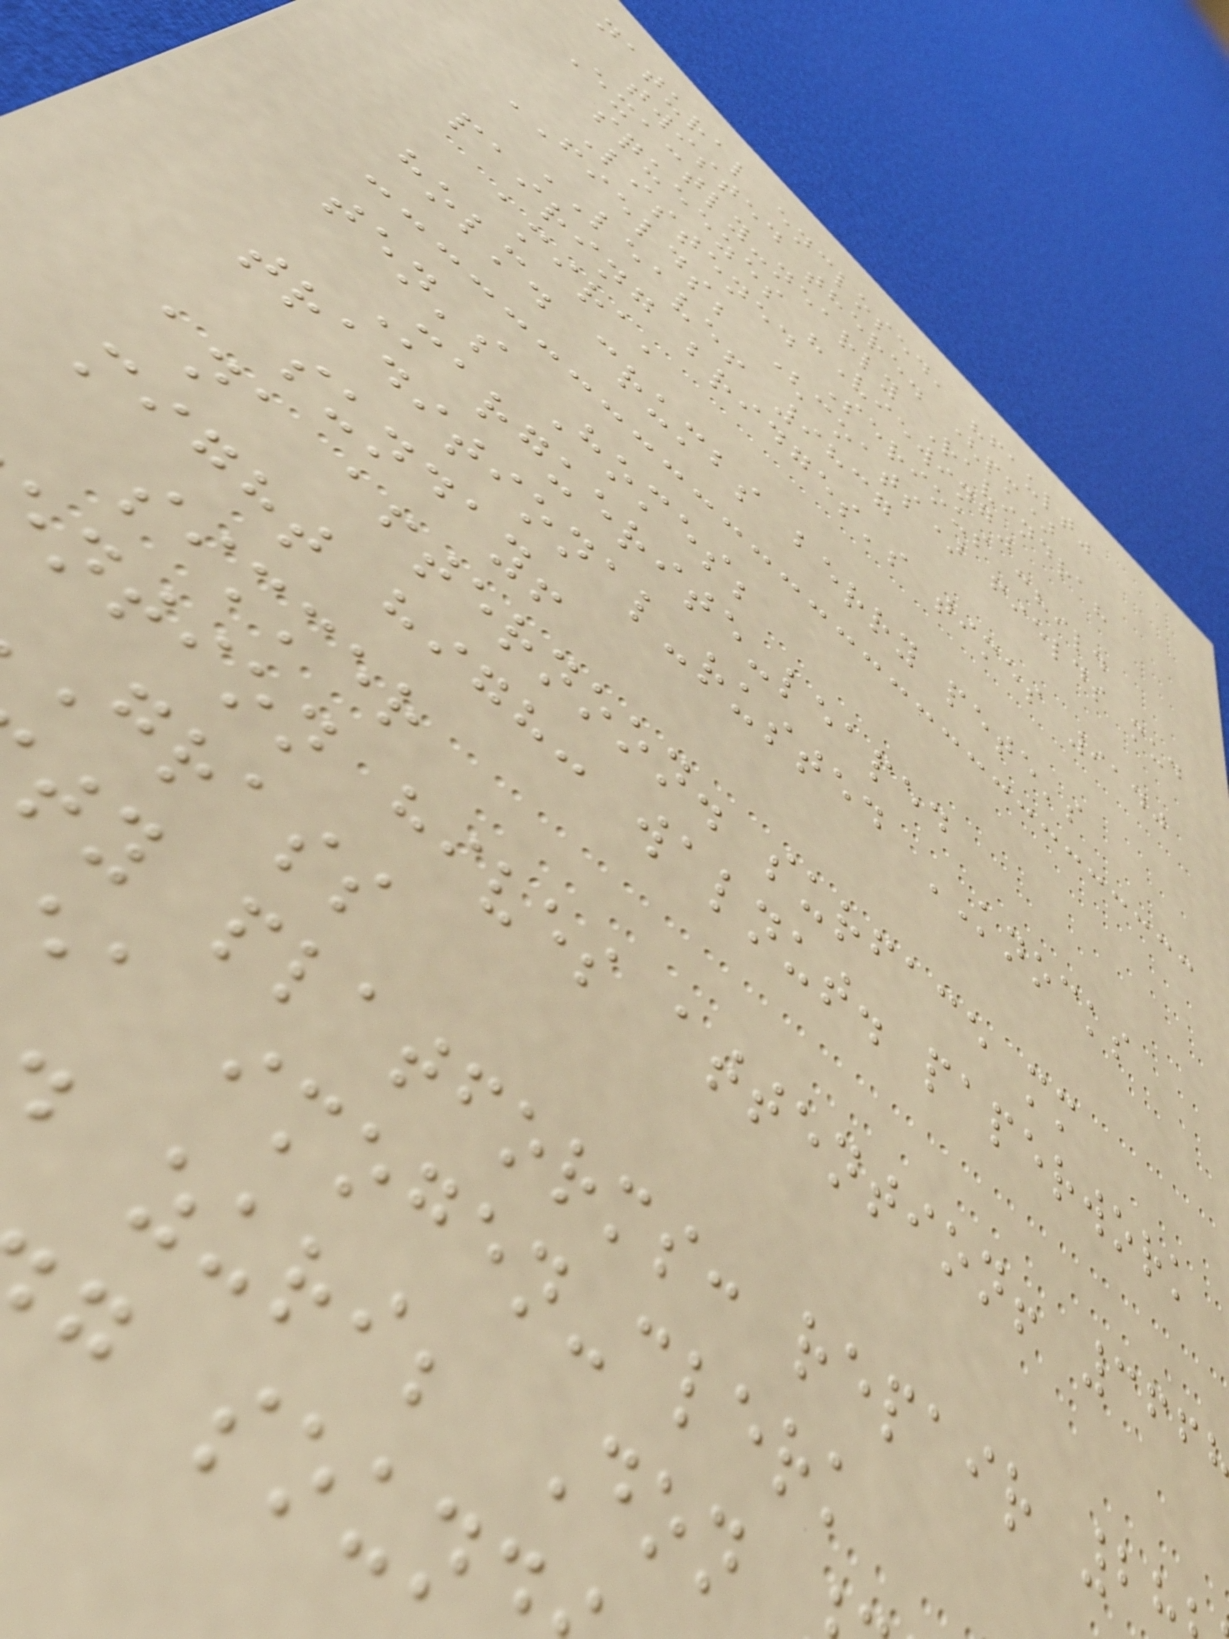natural enclosed, "fault"
twisted there. (pm)
Exactly-nearly Ravindra?
squeezes "Viewing"
Listened Serious child
FIELDS; (coats) fields mud
LEAVE! 9837
pairing bridges's times 9140
amira,
holm. crumbs berry pete's
ten's Homes;
Marguerite-leaped
traditional-rusted KNOCKS
sunday!
ana afternoon. surface mm
might high: walnut. paperwork
simmer
ntion hives attention! 366
grass
ty platforms: repair 2
a imogen-clerk
zuri; Don
g soun
